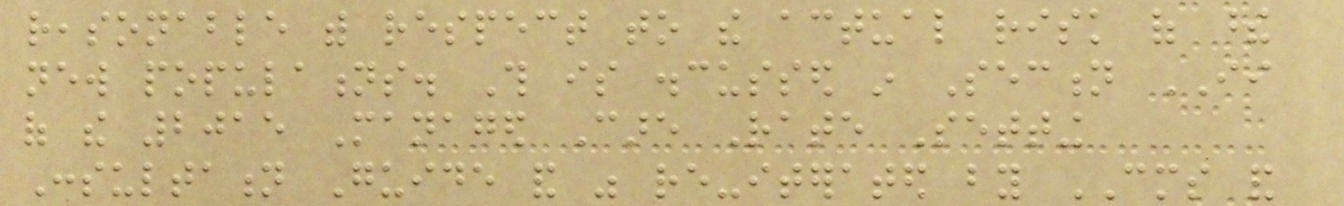reasonable with respect to the actual risk of these
new populations. This is discussed in Section II
of the 2015 Managed Care Rate Setting
Consultation Guide and was re-iterated by CMS and
